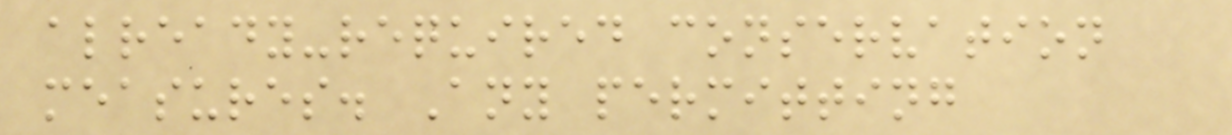already-required conservation
measures. Any permitting
